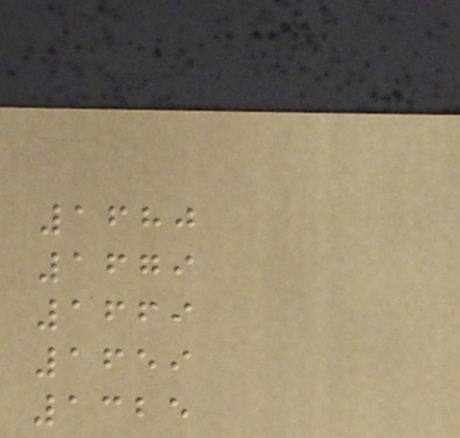1680
1679
1669
1659
1325
